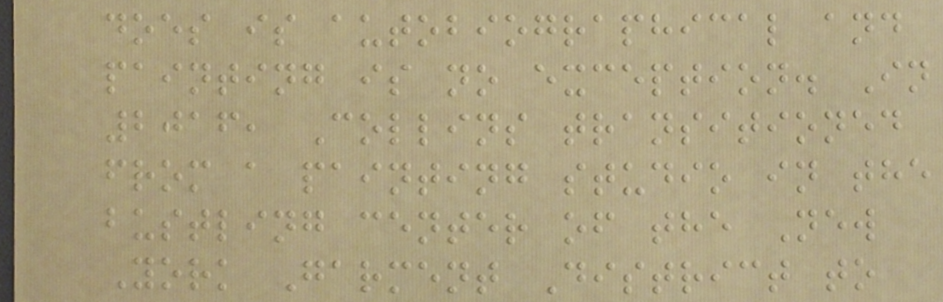does is autobiographical and
painting is no exception. In
2016, Collins transitioned
from a painting studio in the
bustling center of the New
York Garment District to
